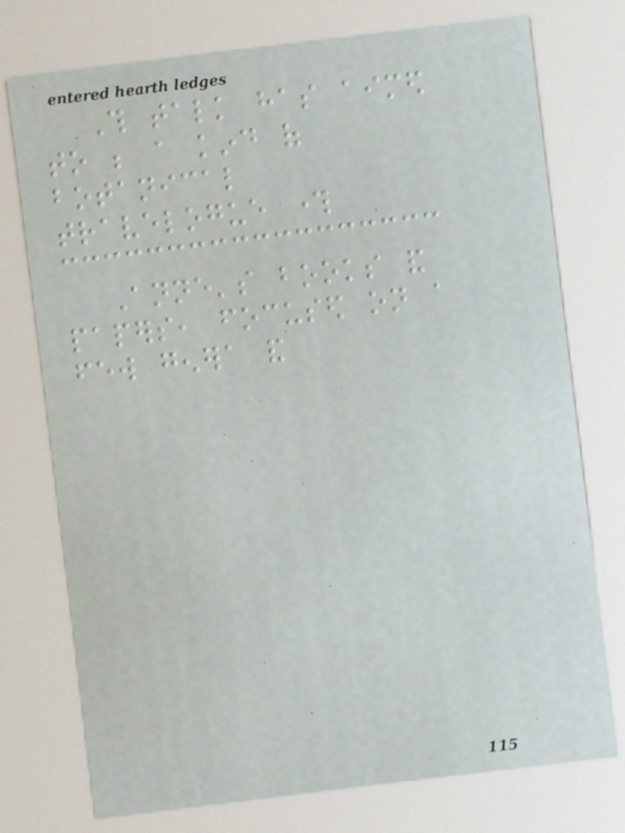This talk has aimed
to be a kind of
botanical
travelogue through
Anne's books and
papers, focused on a
few genera and
